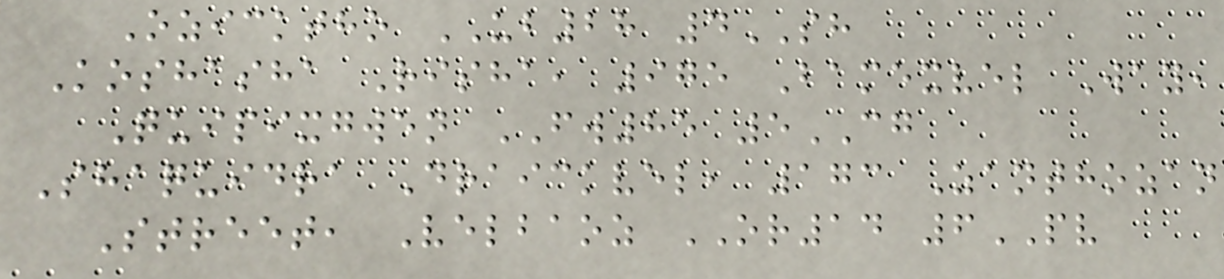Ozicktho UB28 4SH
Koshasha Risha, 975 Bamexvel Way,
Quipixgwen FW85 5CG
Shaquidra Draickvel, 173 Zanthozan
Street, Velbaoz OR14 6PV
